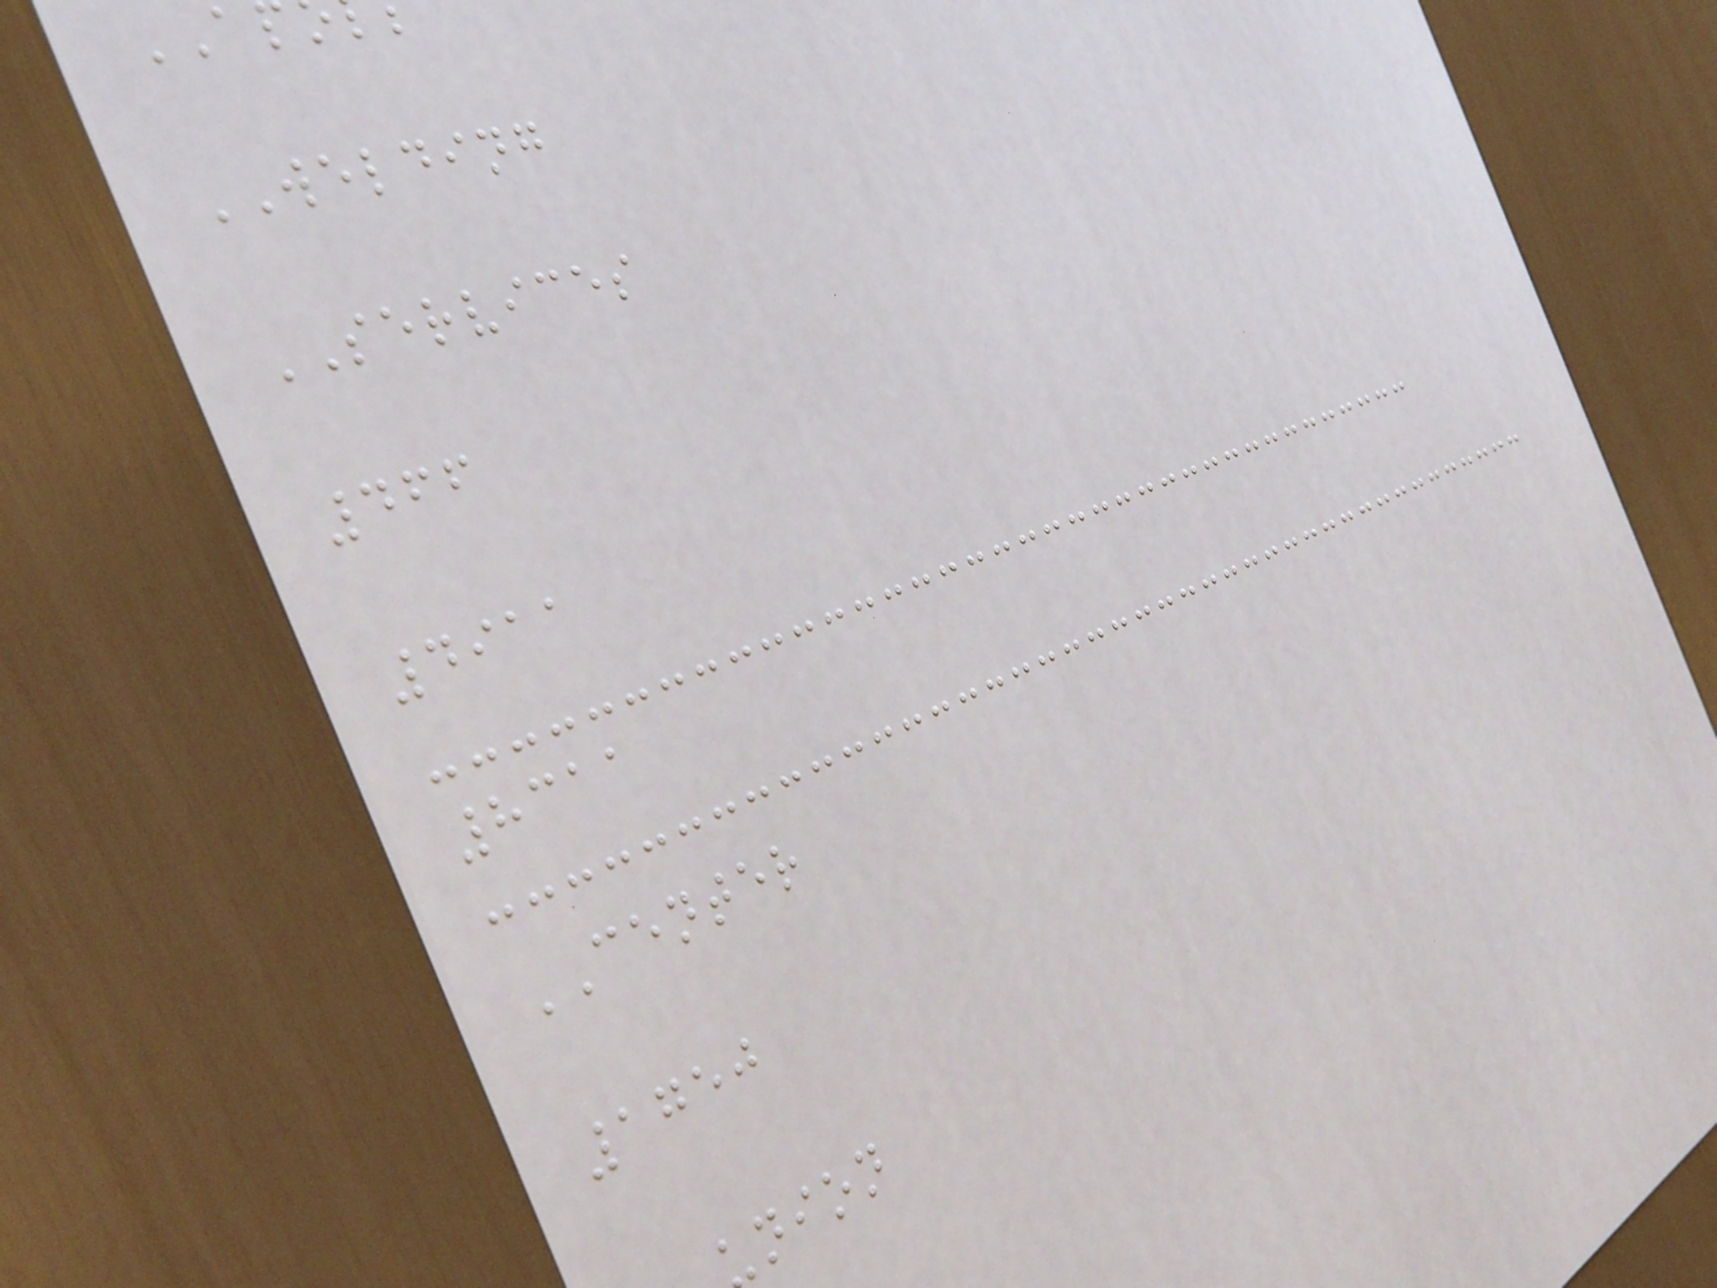WELDING
SERVICES
466
4911
8311
CENTER
1750
nion
